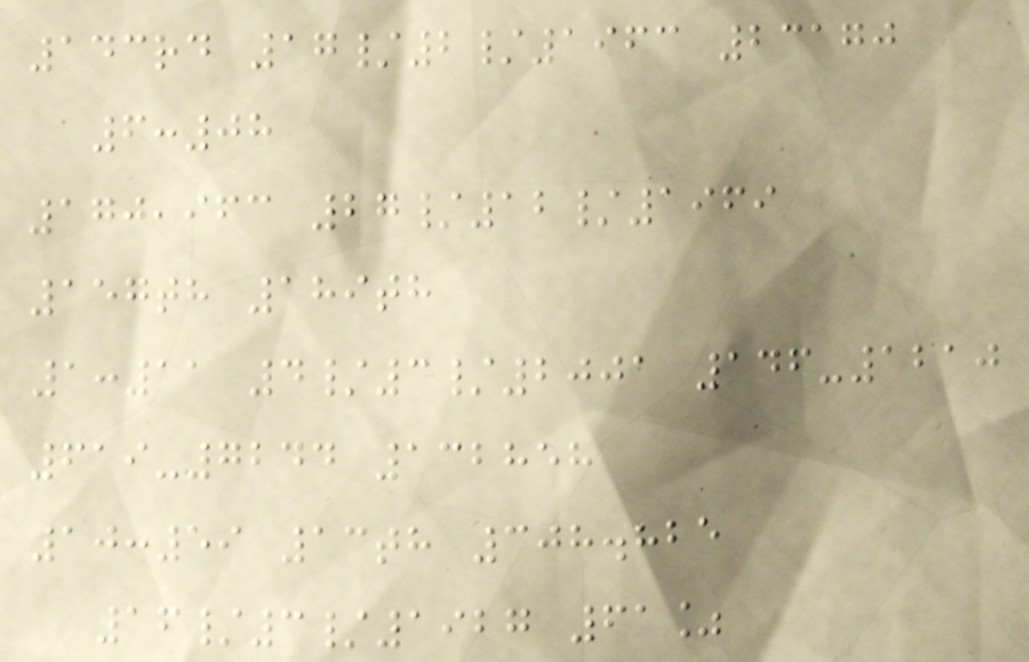143rd 17/2/1963 23170
6:08
170,963 27/12/1969
157th 189th
1:11 4/3/2001 146-1210
619-7244 132858
10:59 13th 308.825
16/3/1927 61%
